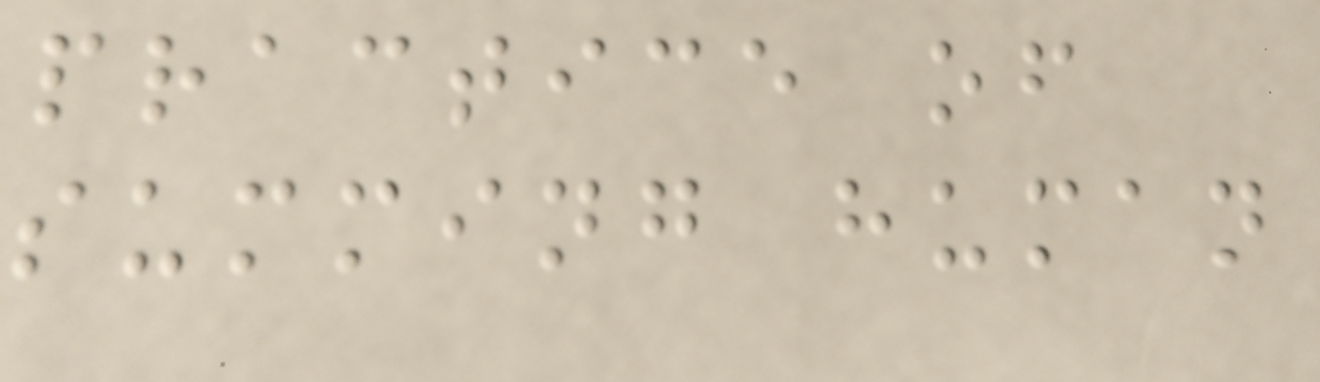practice of
summing human
